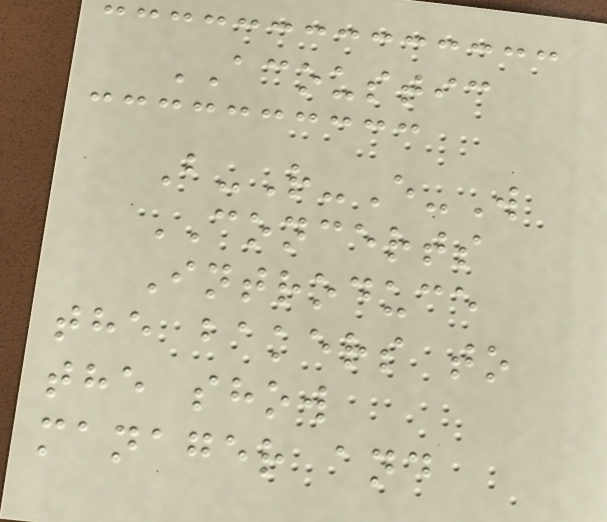ACOUSTIC
B-R-E-W
CONCERTS
Introduce
the bakers to
the show
manager and
